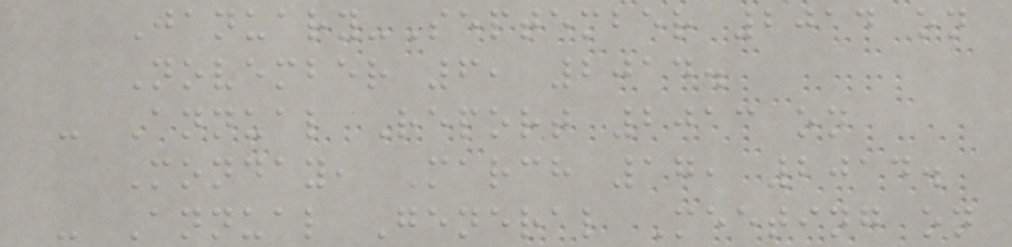January-September 2014 on
November 6, 2014.
- Annual Report 2013 on
Monday, March 17, 2014.
- Annual General Meeting on
